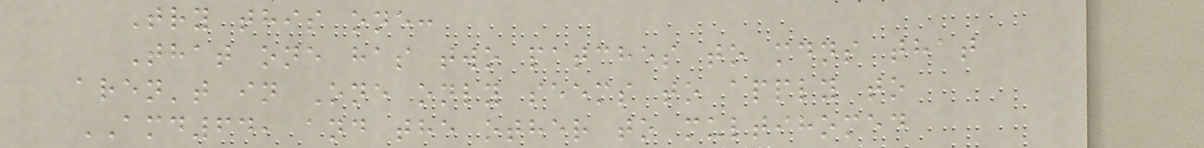Try this one:
That one has two patches to mdns that
aren't in One only seems to apply to
AMD64, and the other to multihomed
